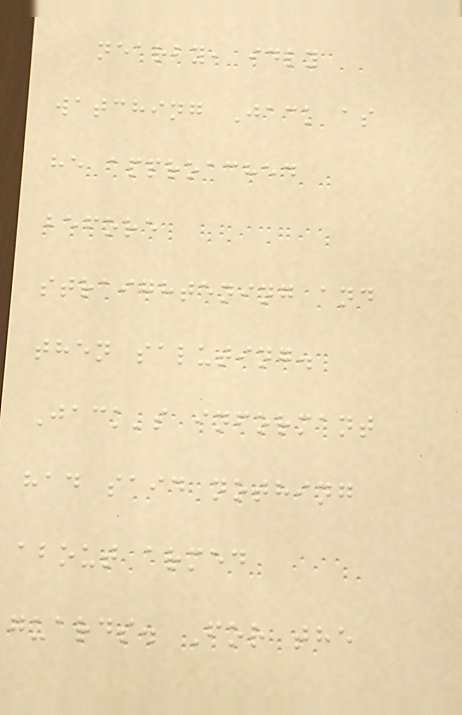nearby, idly
watching Jack as
he approached
before
straightening and
then saluting.
Jack's informant
had said nothing
about armed
guards. For the
